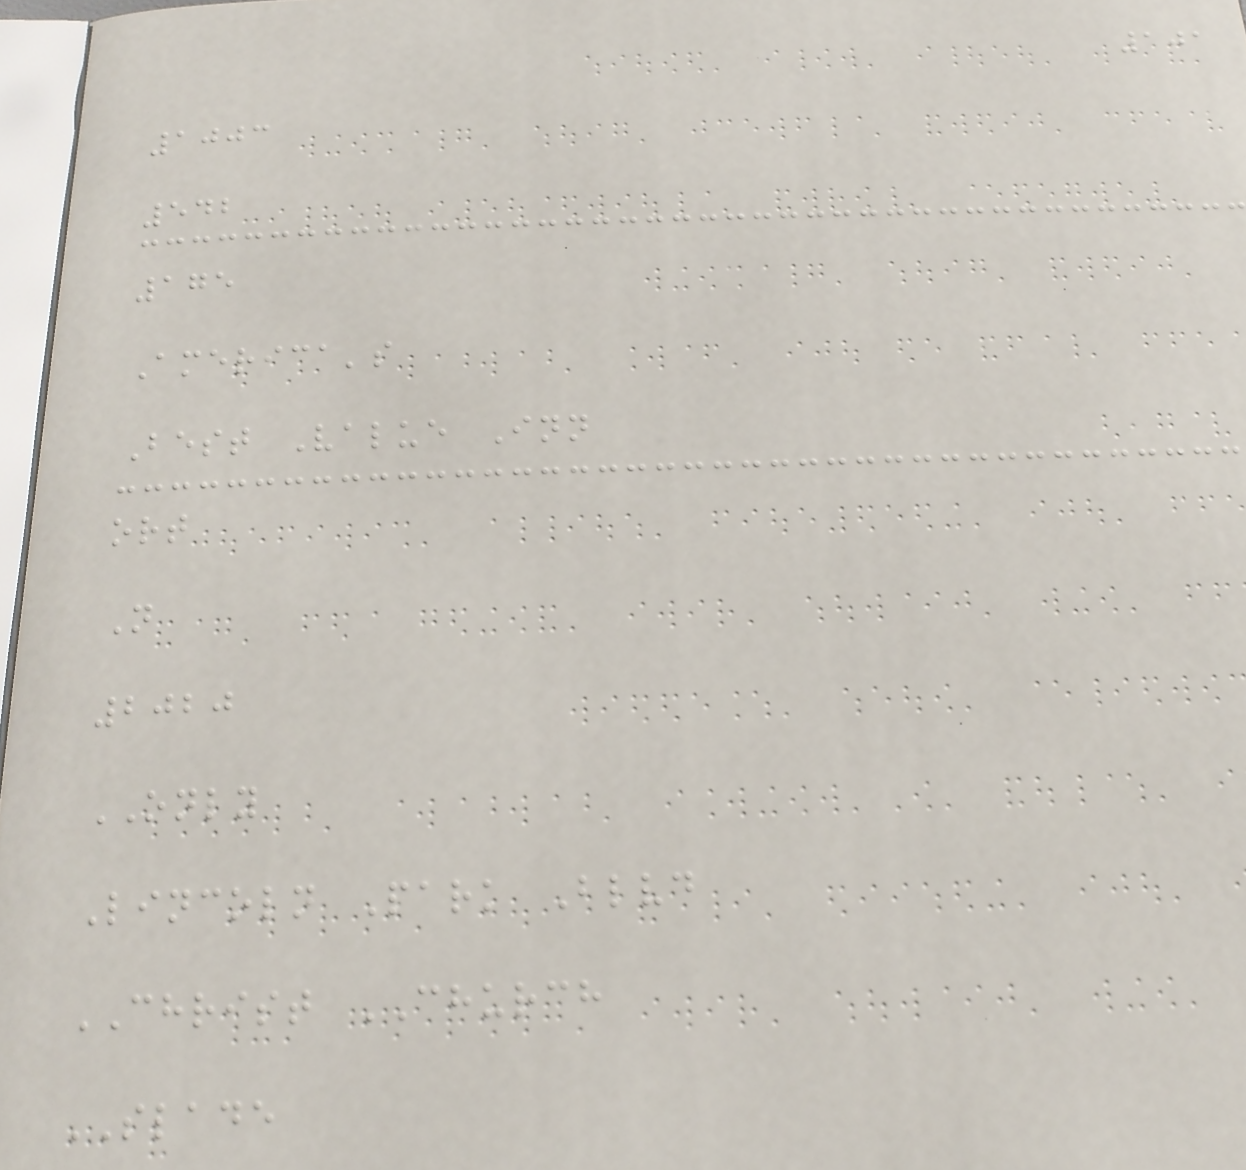101
1003
542
175
America's
Best Value Inn
ort
N
2020
ONLY
Lincoln Park Blvd
CHRIST CHURCH
SLADE
